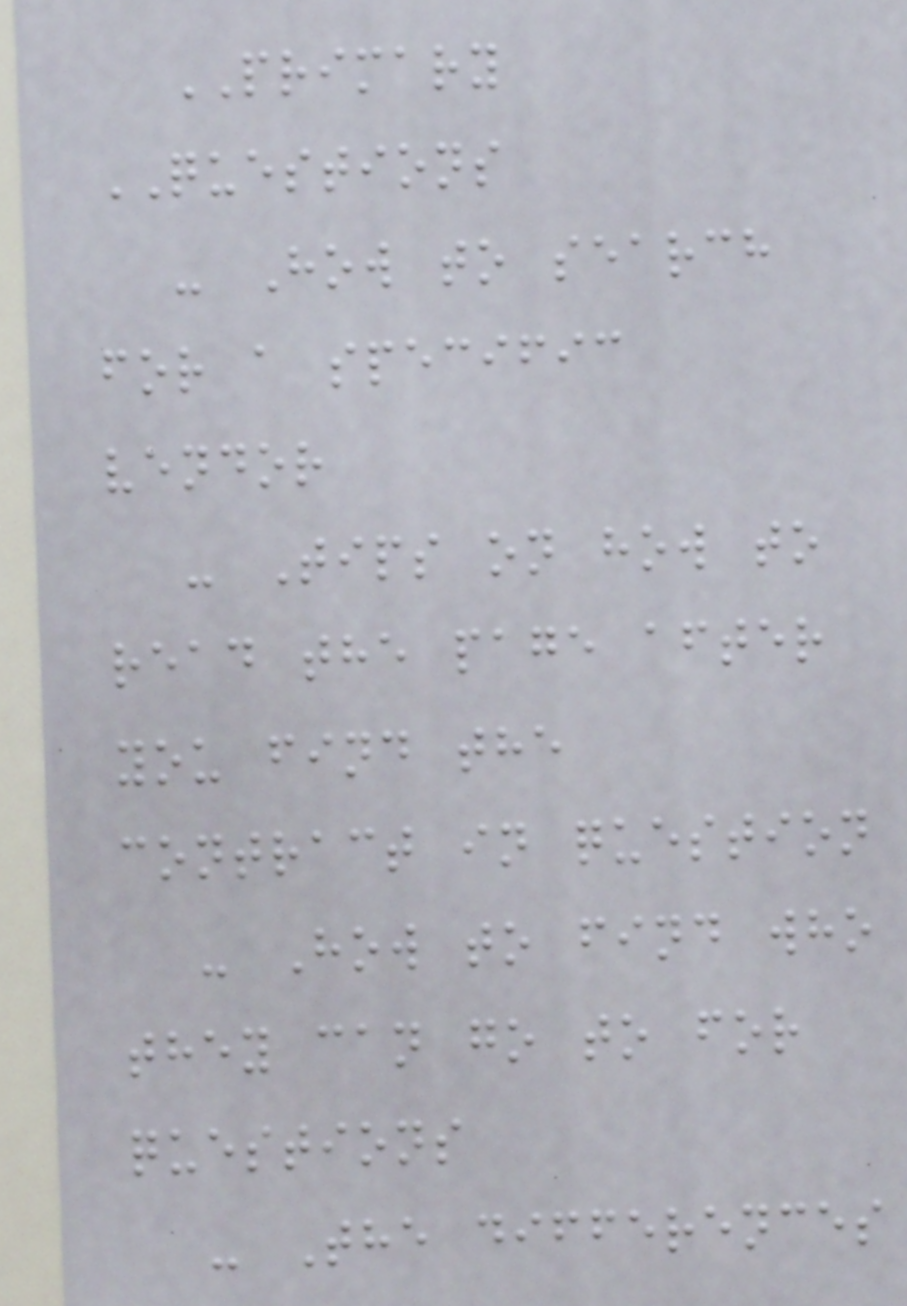PRIMARY
QUESTIONS
- How to search
for a specific
vendor
- Tips on how to
read the page after
you find the
contract in question
- How to find who
they can go to for
questions
- The differences
